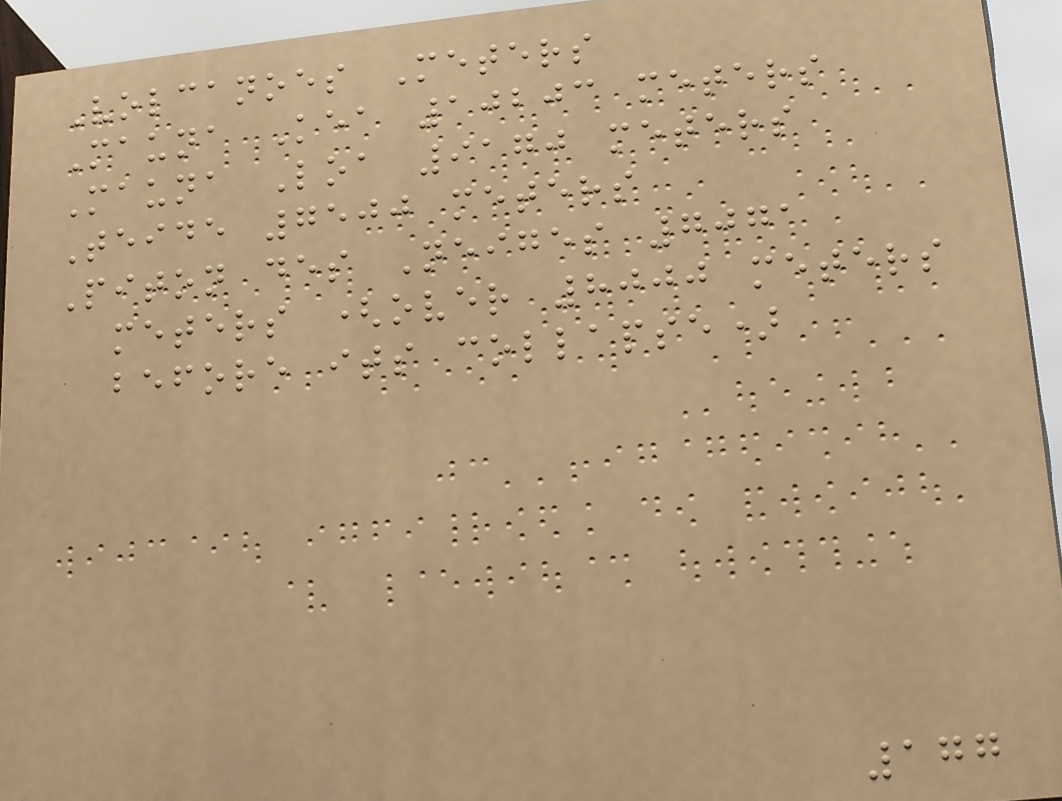Volcanoes Meters
Mauna Kea 10203 meters
Mauna Loa 9170 meters
Teide 7500 meters
Piton des Neiges 7071
meters (over 8000 meters
before its collapse)
177
